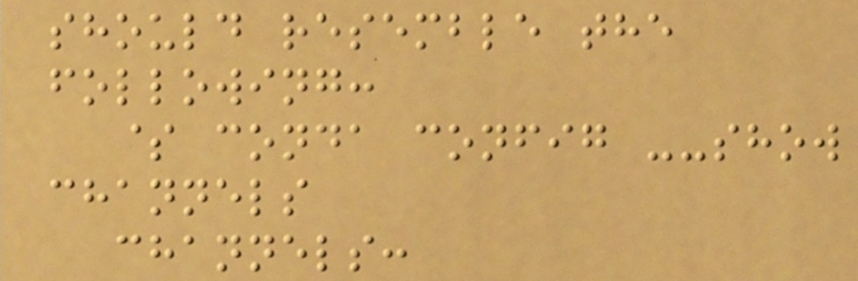should resemble the
following:
$ conda config --show
channels
channels:
